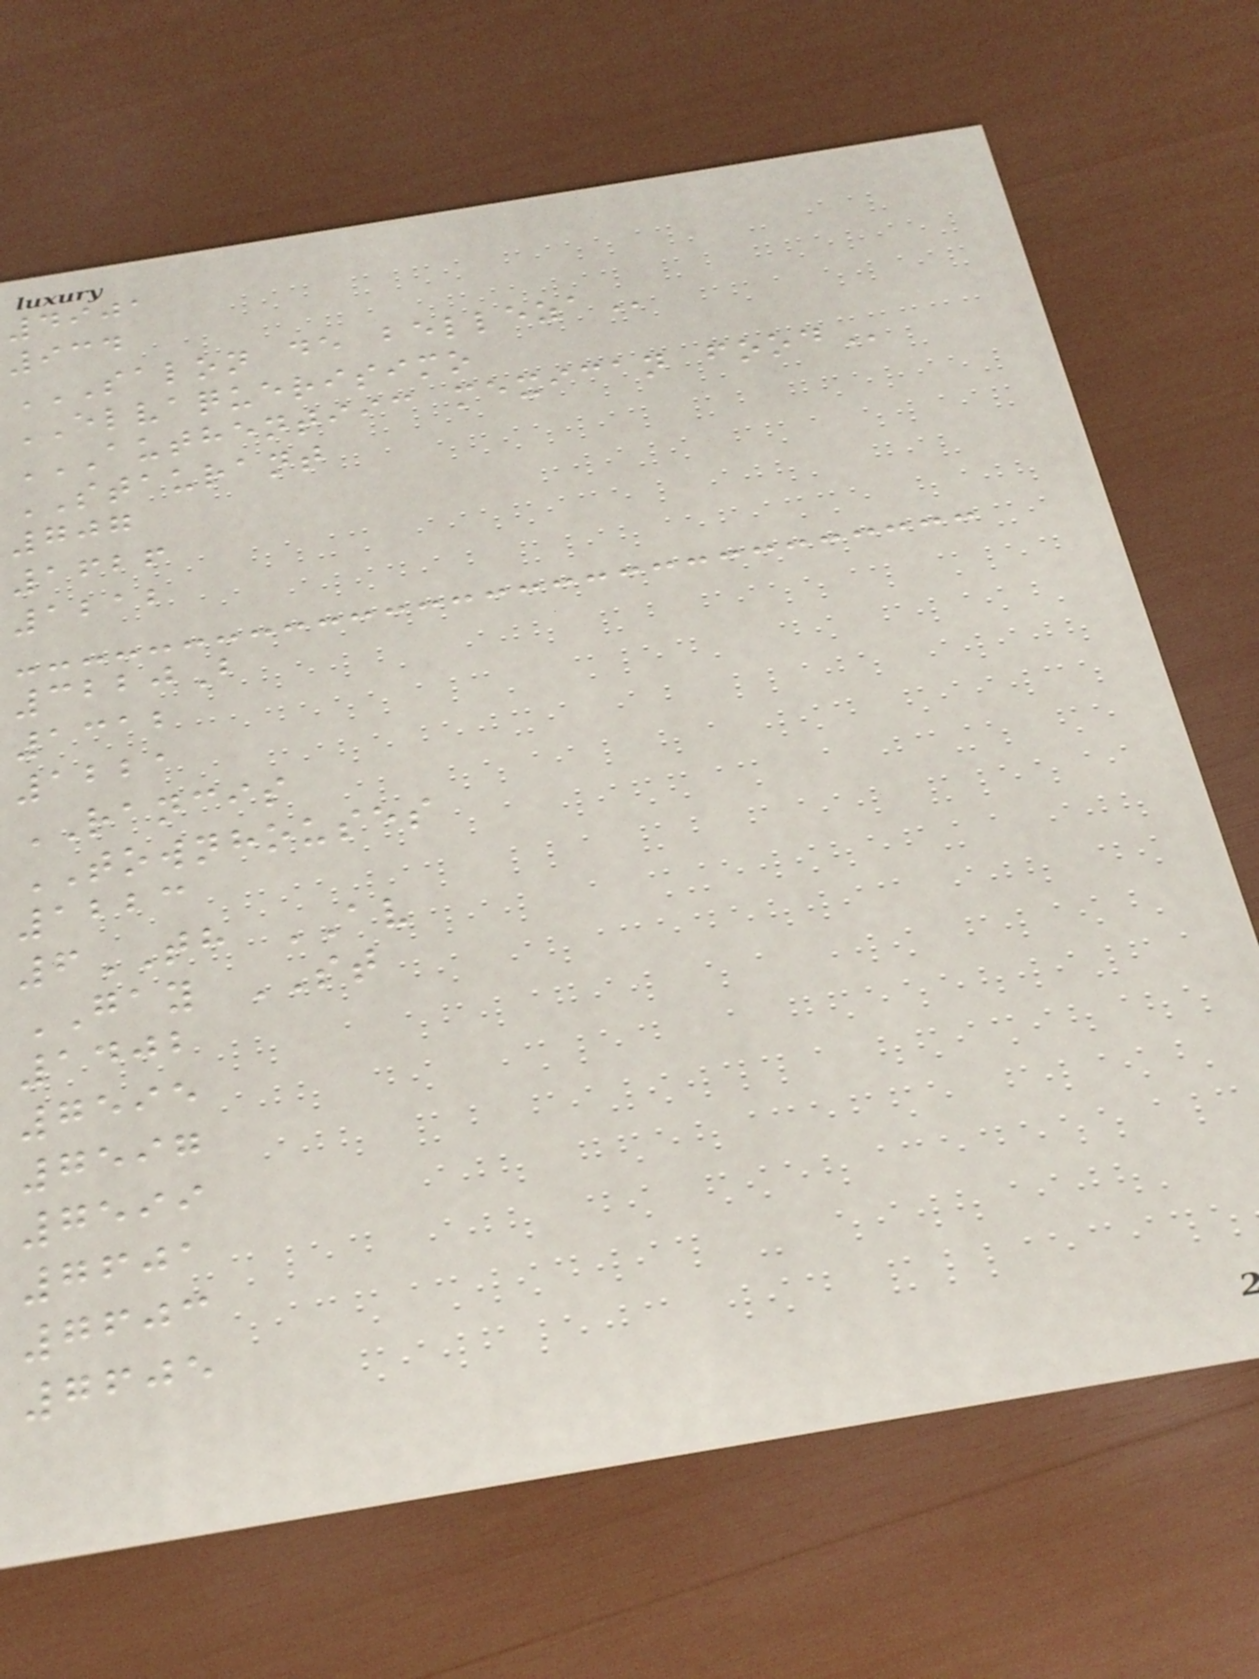4901
934
SALON DE BELLEZA
ELVAQUERISIMO
AUTHENTIIC MEXICAN FOOD
STAURANT
707
1626
1212
3220B
1312
1221
RANCIS
TOWNHOUSES
1223
6TH AV
GAY ST
1402
7595
7597
7599
7601
7603
7605
